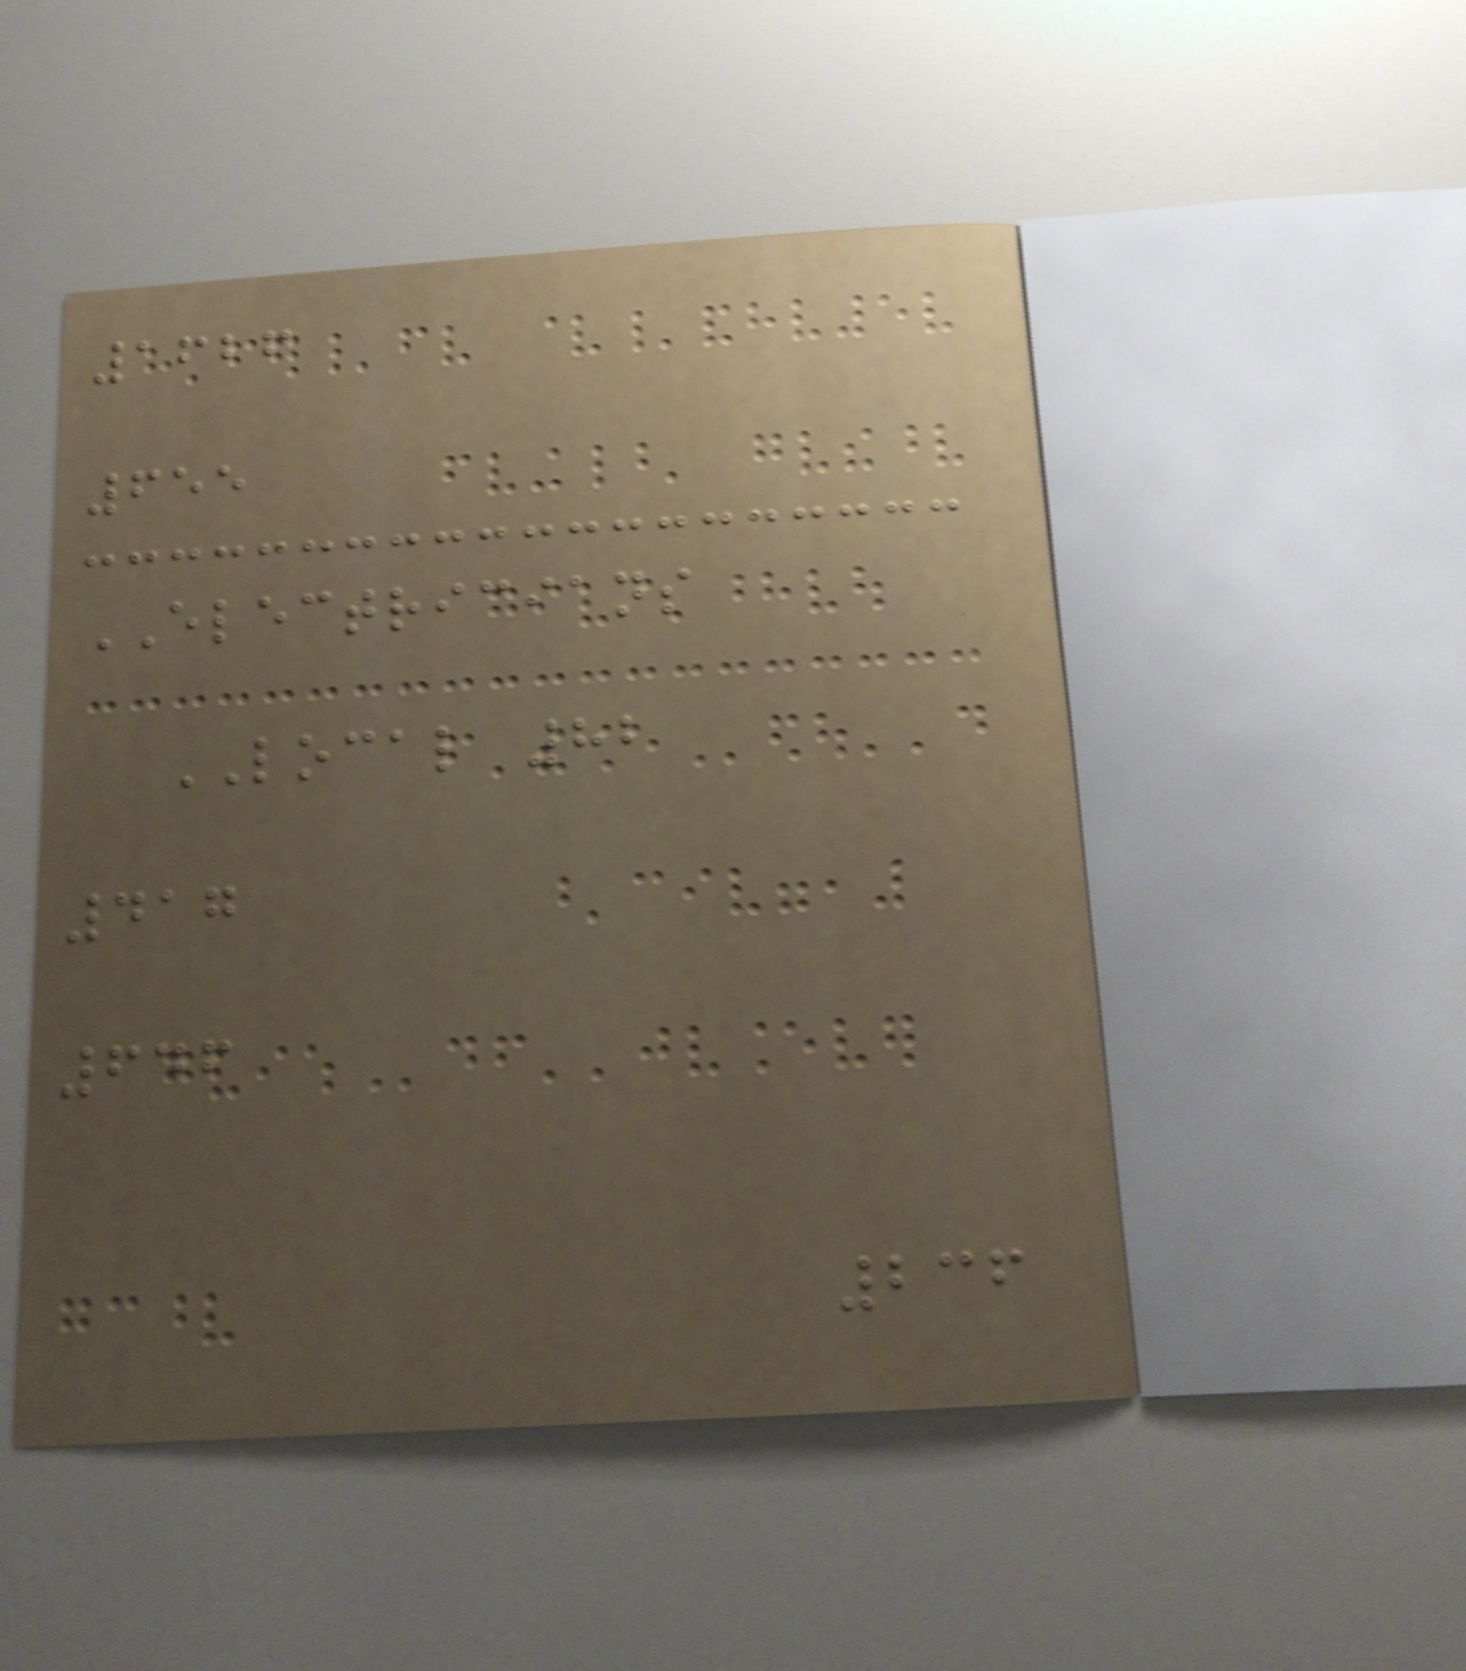1626
655
ELECTRICIANS
LOCAL 82
417
646
236
